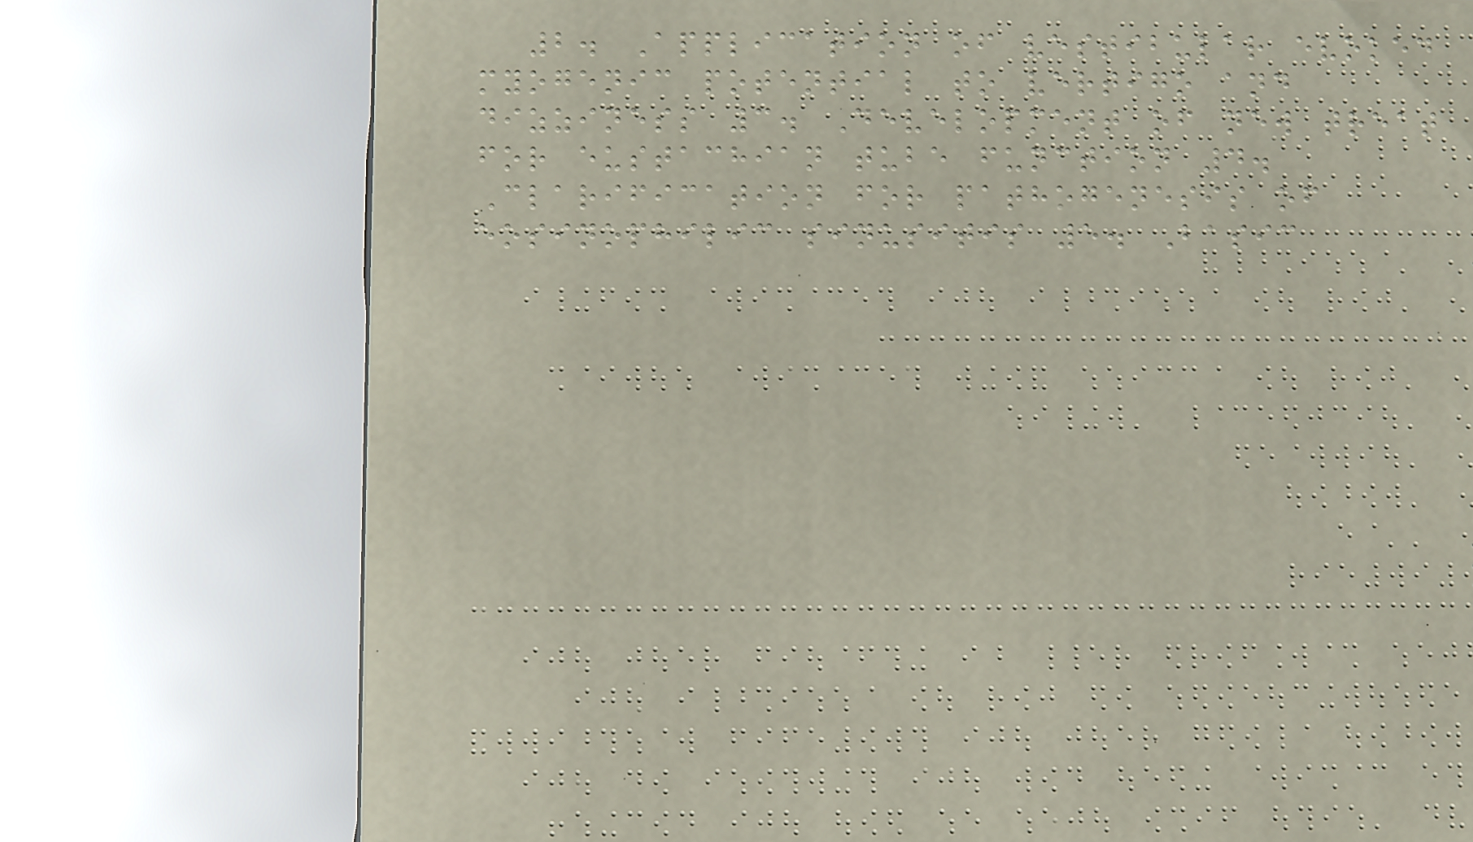2. Application of vestibular evoked
myogenic potential to vertigo and
dizziness 3. Development of new treat
for eustachian tube function 4.
Clarification for pathogenesis of
eosinophilic sinusitis 5. Basic
